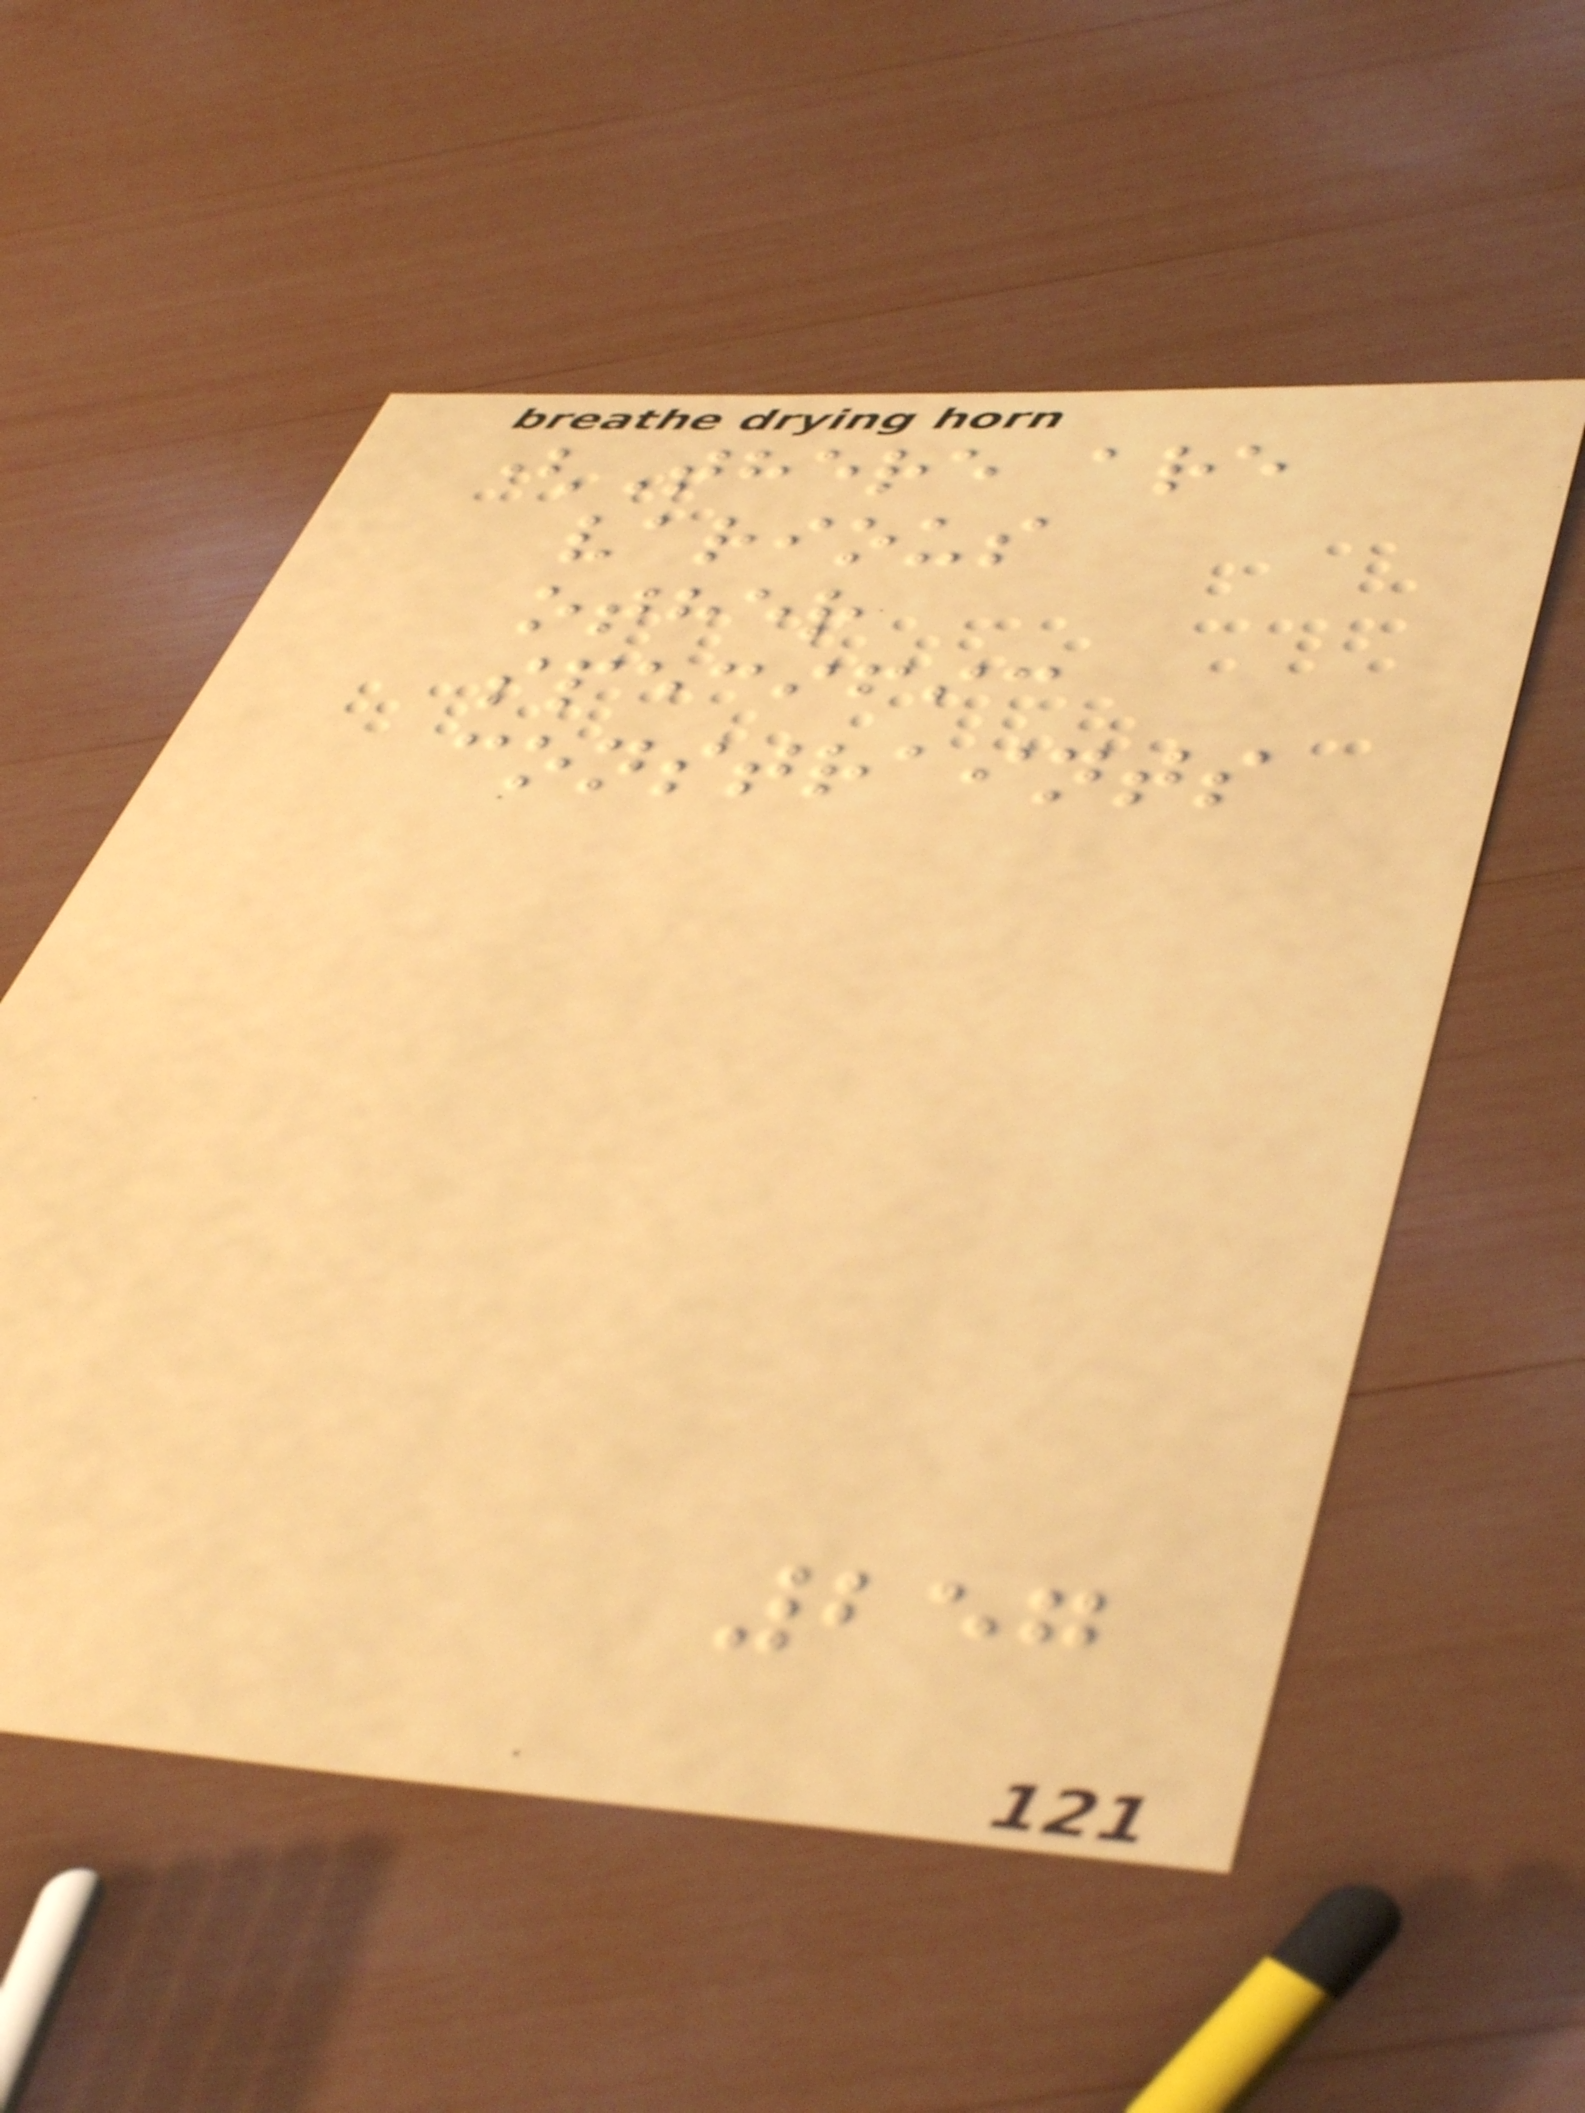(There are
various
other
specific
constraints
257
